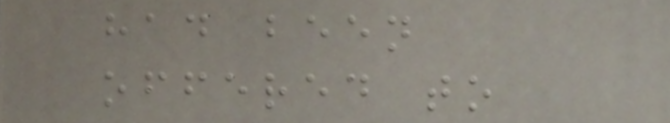had been
offered to
